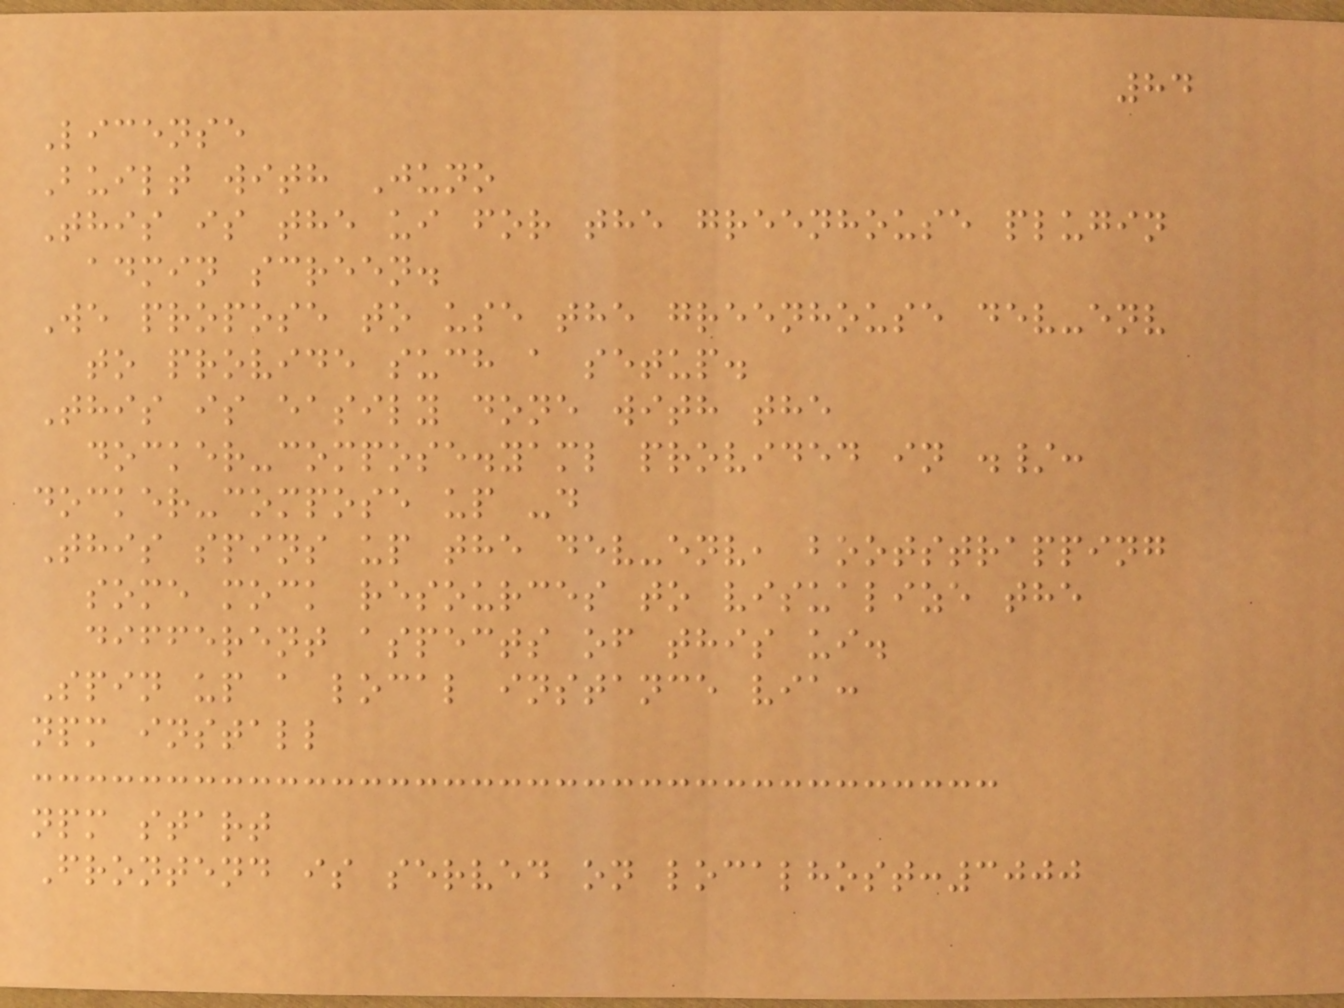84
License
Built with Juno
This is the ui for the greenhouse plugin
admin screen.
We propose to use the greenhouse dev-env
to provide such a setup.
This is easily done with the
docker-compose.yaml provided in ./:
docker-compose up -d
This spins up the dev-env, bootstrapping
some mock resources to visualize the
different aspects of this ui.
Spin up a local instance via:
npm install
npm start
Frontend is served on localhost:3000
